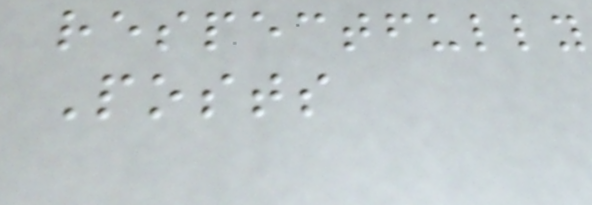respectfully
Posts
